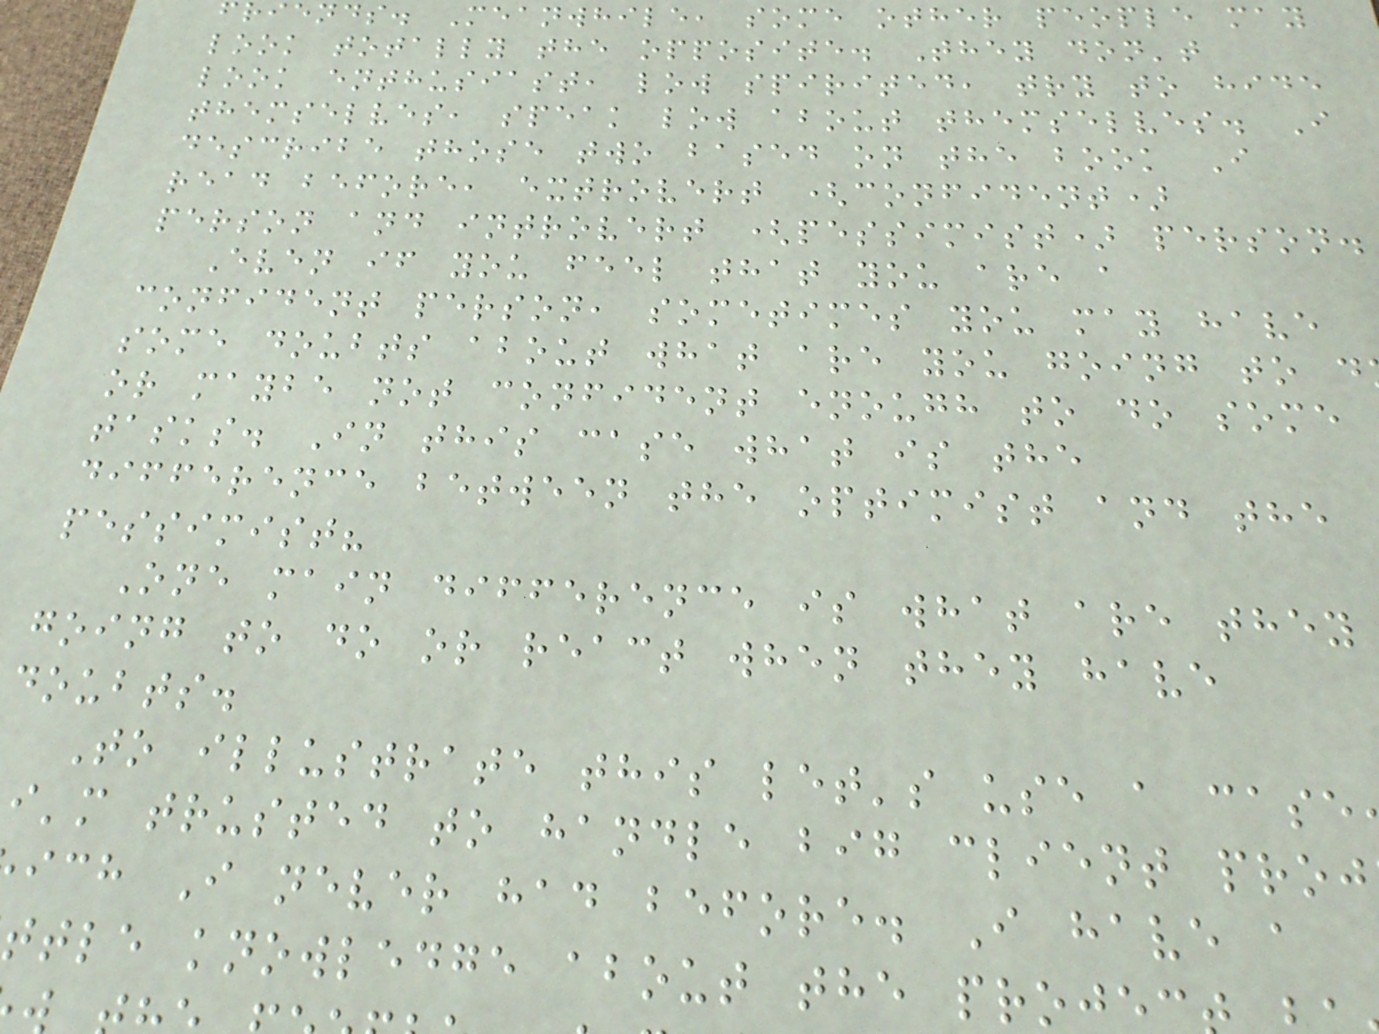riends. Meanwhile, some other people may
look totally the opposite. They don't
look enthusiast, low spirited, try to hide
themselves, speak low about themselves. I
describe those two based on the book I
read before, extrovert (confident)
person and introvert (pessimist) person.
Even if you feel that you are a
confident person, sometimes you may have
some doubts about what are you going to d
or maybe not confident enough to do some
tasks. In this case what is the
difference between the optimist and the
pessimist?
One main difference is what are they
going to do or react when they have
doubts.
To illustrate this let's use a case
i'm trusted to handle big client proj
ich I never had before. I have a
ttle knowledge about the proje
